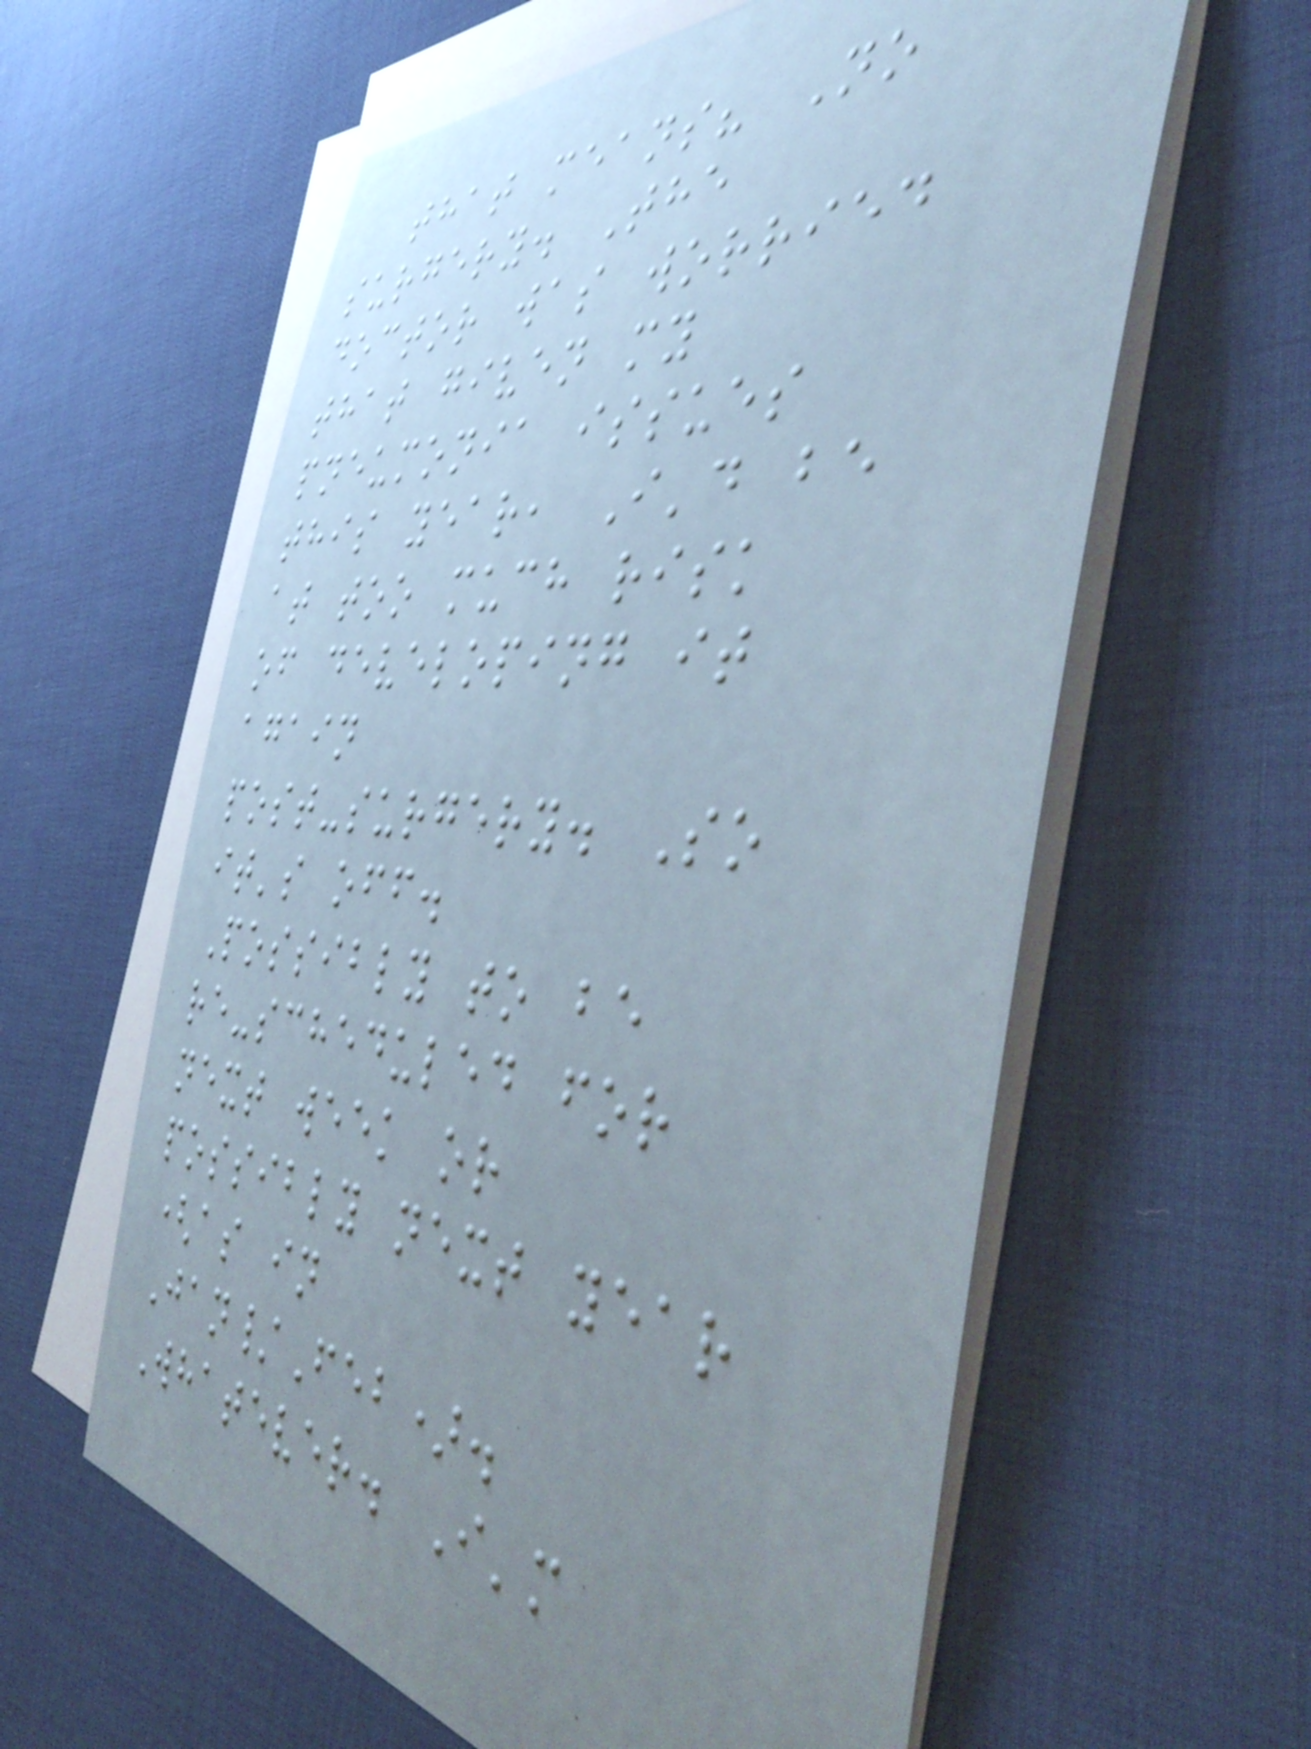that means? No
surgery. The
doctor was worried
that given my
pneumonia issues
this year, I'd be
at too much risk
of developing it
again
post-surgery. So
it's off.
Possibly to be
re-scheduled for
next week or
possibly next year
(as in
Jan/Feb).
Whatever. I'm
